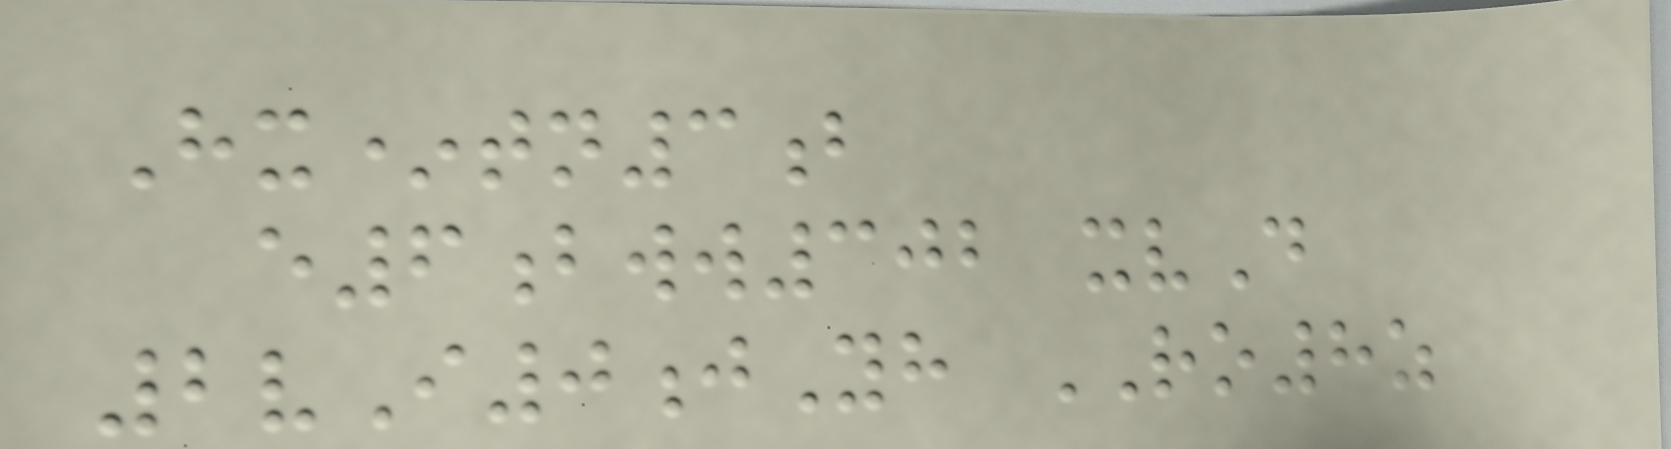Hx*tn3b
e6bww302 xvD
2vI0jYh RO8z
